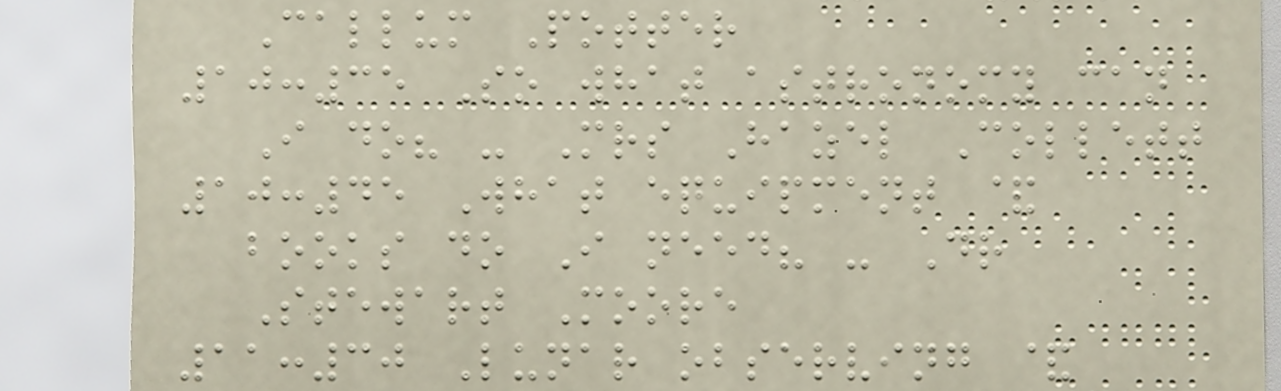Callum Potter
10:35 So what astronomy can
I do? - Mrs Hazel Collett
10:45 What equipment &
books do I need? - Dr
Stewart Moore
11:30 Lunar observing &
